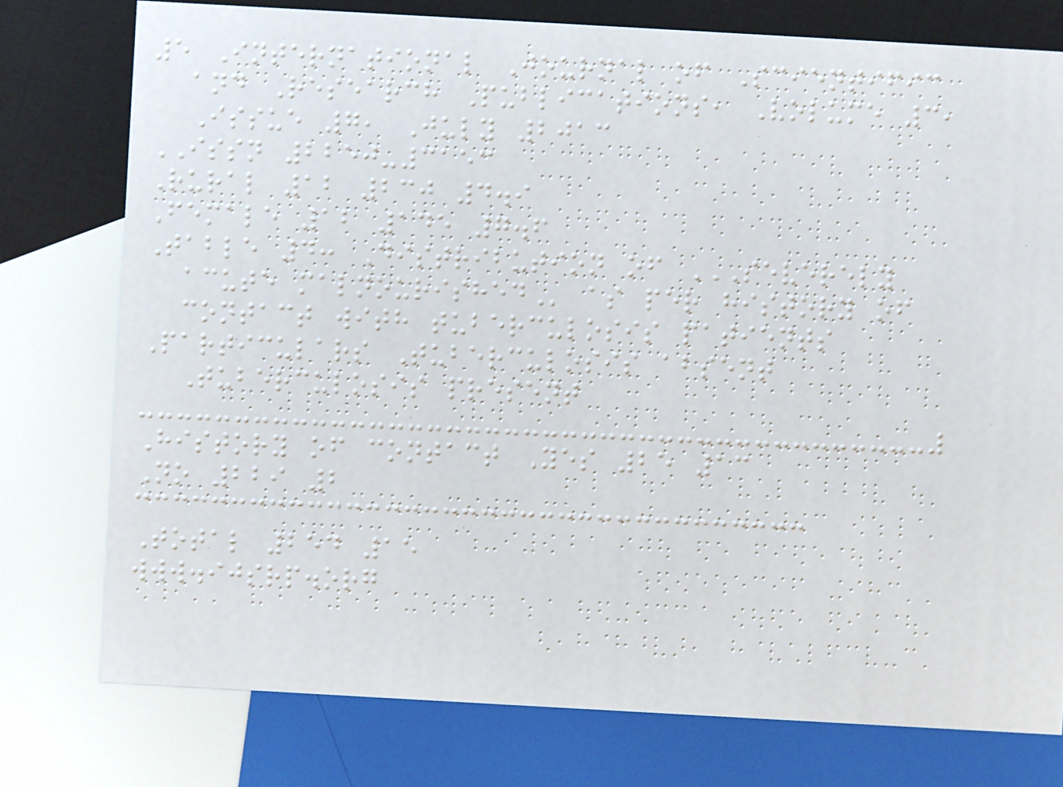5 International Journal of Scientific
and Research Publications, Volume 3,
Issue 7, July 2013
ISSN 2250-3153
Rural 12 230 4.9
Female 12 145 7.6
Table 4: Distribution of SEVERELY
ACUTE MALNOURISHED as per history of
contact with tuberculosis patients
Particulars Tuberculosis absent
Tuberculosis present
History of contact Yes 25 13
No 229 2
Total 254 15
www.ijsrp.org
